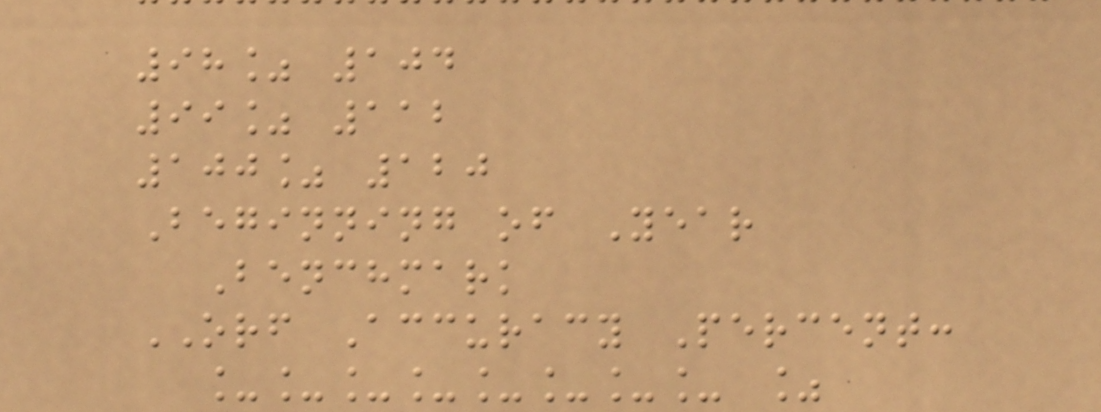98% 104
99% 112
100% 120
Beginning of Year
Benchmark
ORF Accuracy Percent:
________ %
